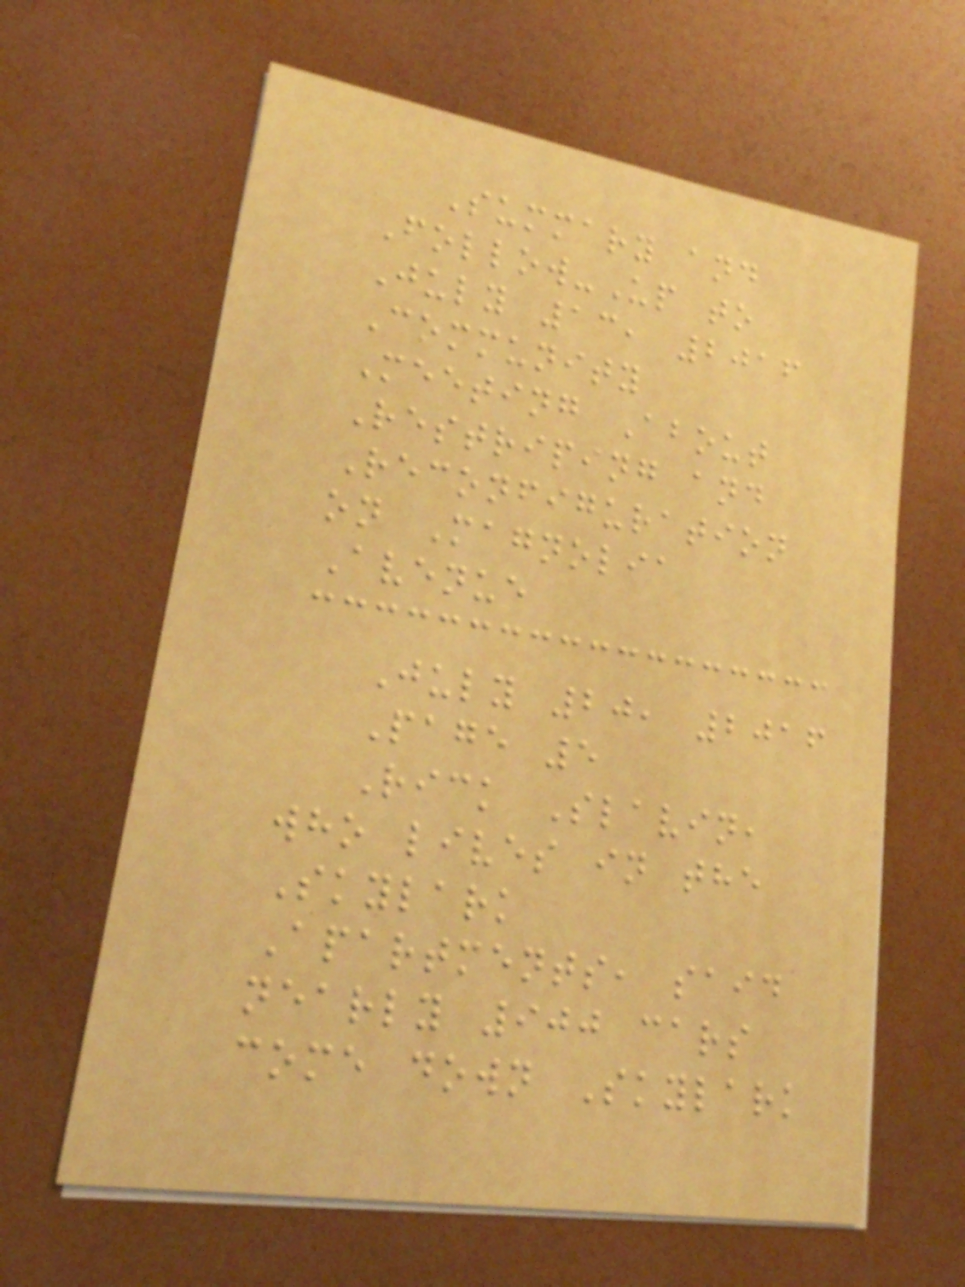Summary and
Follow-Up to
July 13, 2016
Community
Meeting About
Restriping and
Reconfiguration
on Magnolia
Avenue
July 20, 2016
Page 5
Rick Slavin,
who lives in the
Skylark
Apartments, said
nearly 900 cars
come down Skylark
